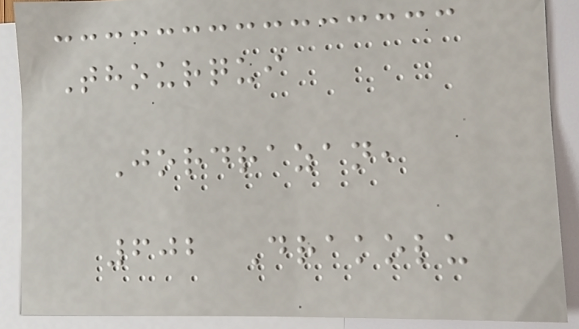Thourqui
Jordrazan,
602 Drakolu
